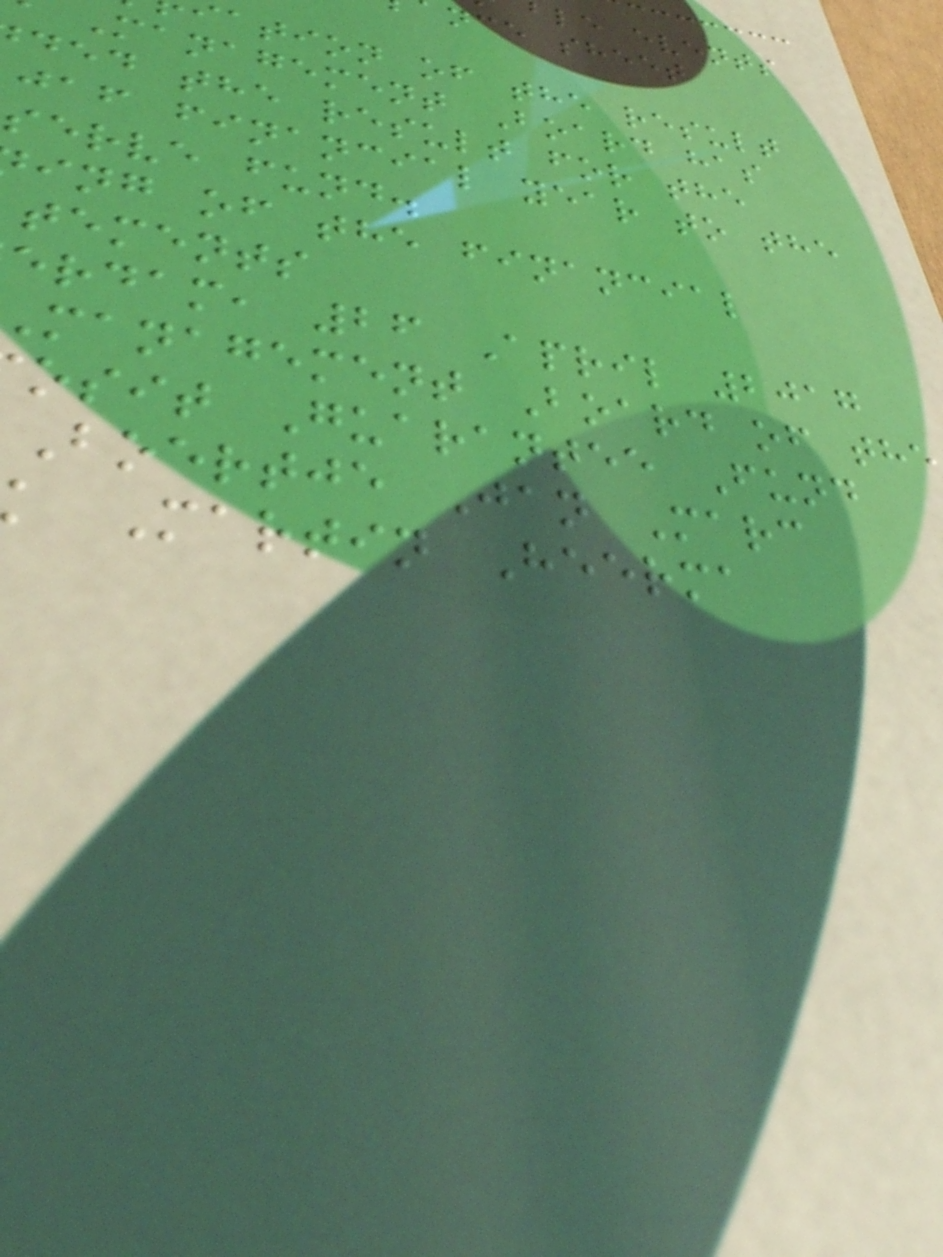le events
nce sheet
ation of the result
Management Board has
ded the result for the
jaf financial year to the
serve fund.
ing of the financial
tements
erdam, 26 April 2017
management Board of the
osit Guarantee Fund
Boertje Jan Marc
Martin Heerma
